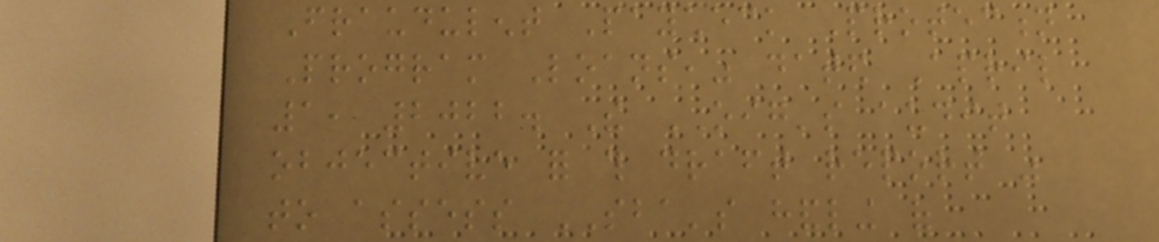Fraudulent Paycheck Protection
Program Loans," dated April
1, 2022. The OIG's audit
objective for this draft report was
to assess SBA's handling of
